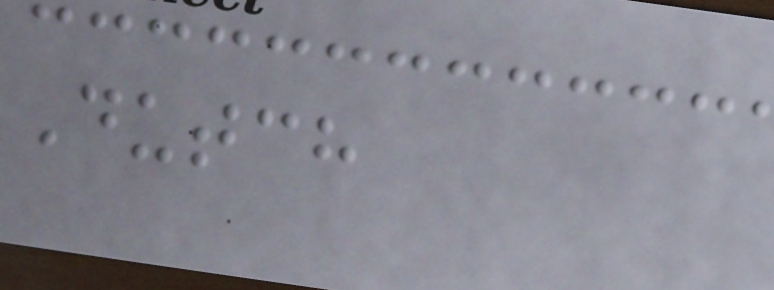Dutch
